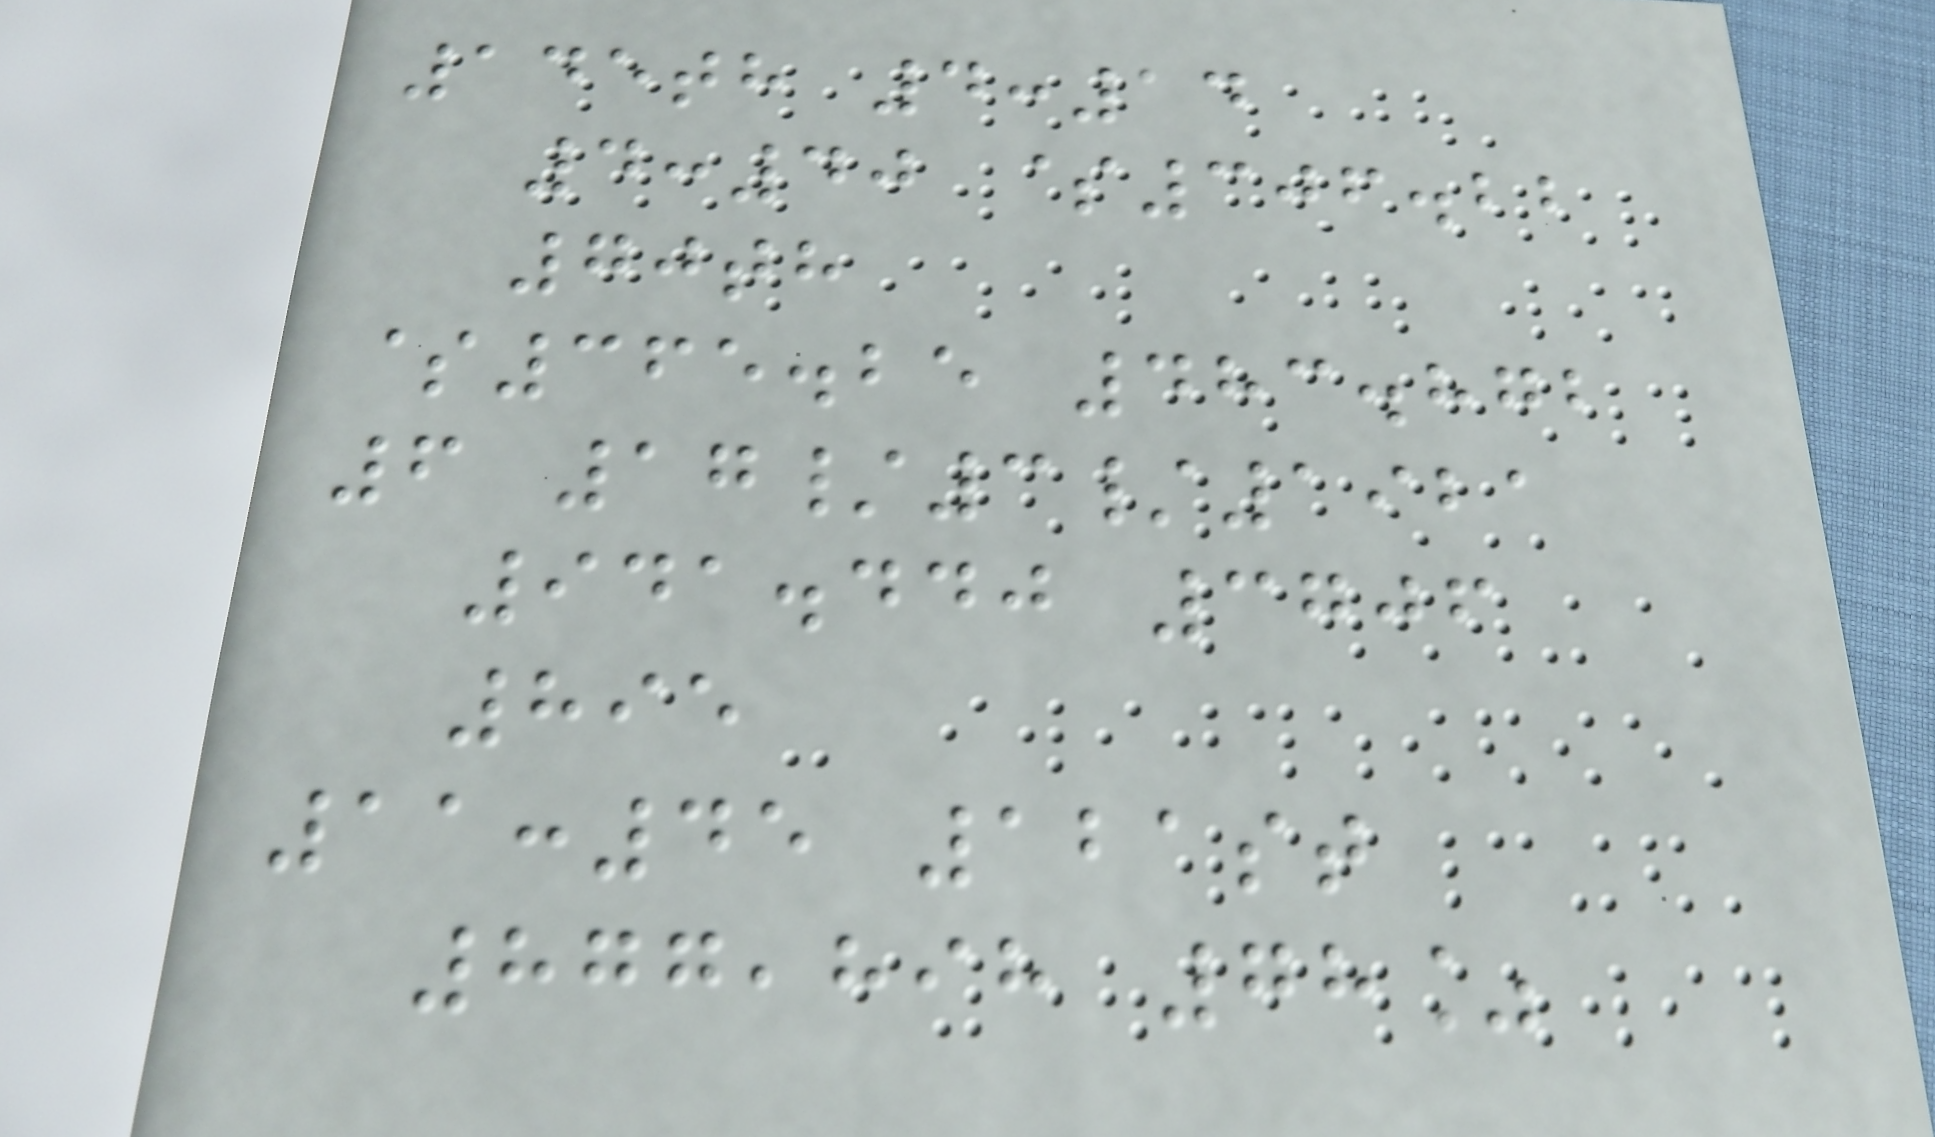145th 4:14
4:40 $306.22
70th
$365.25 483.872
6 17/3/1921
941.440 3706
895
11:45 121st
877,898 78%
